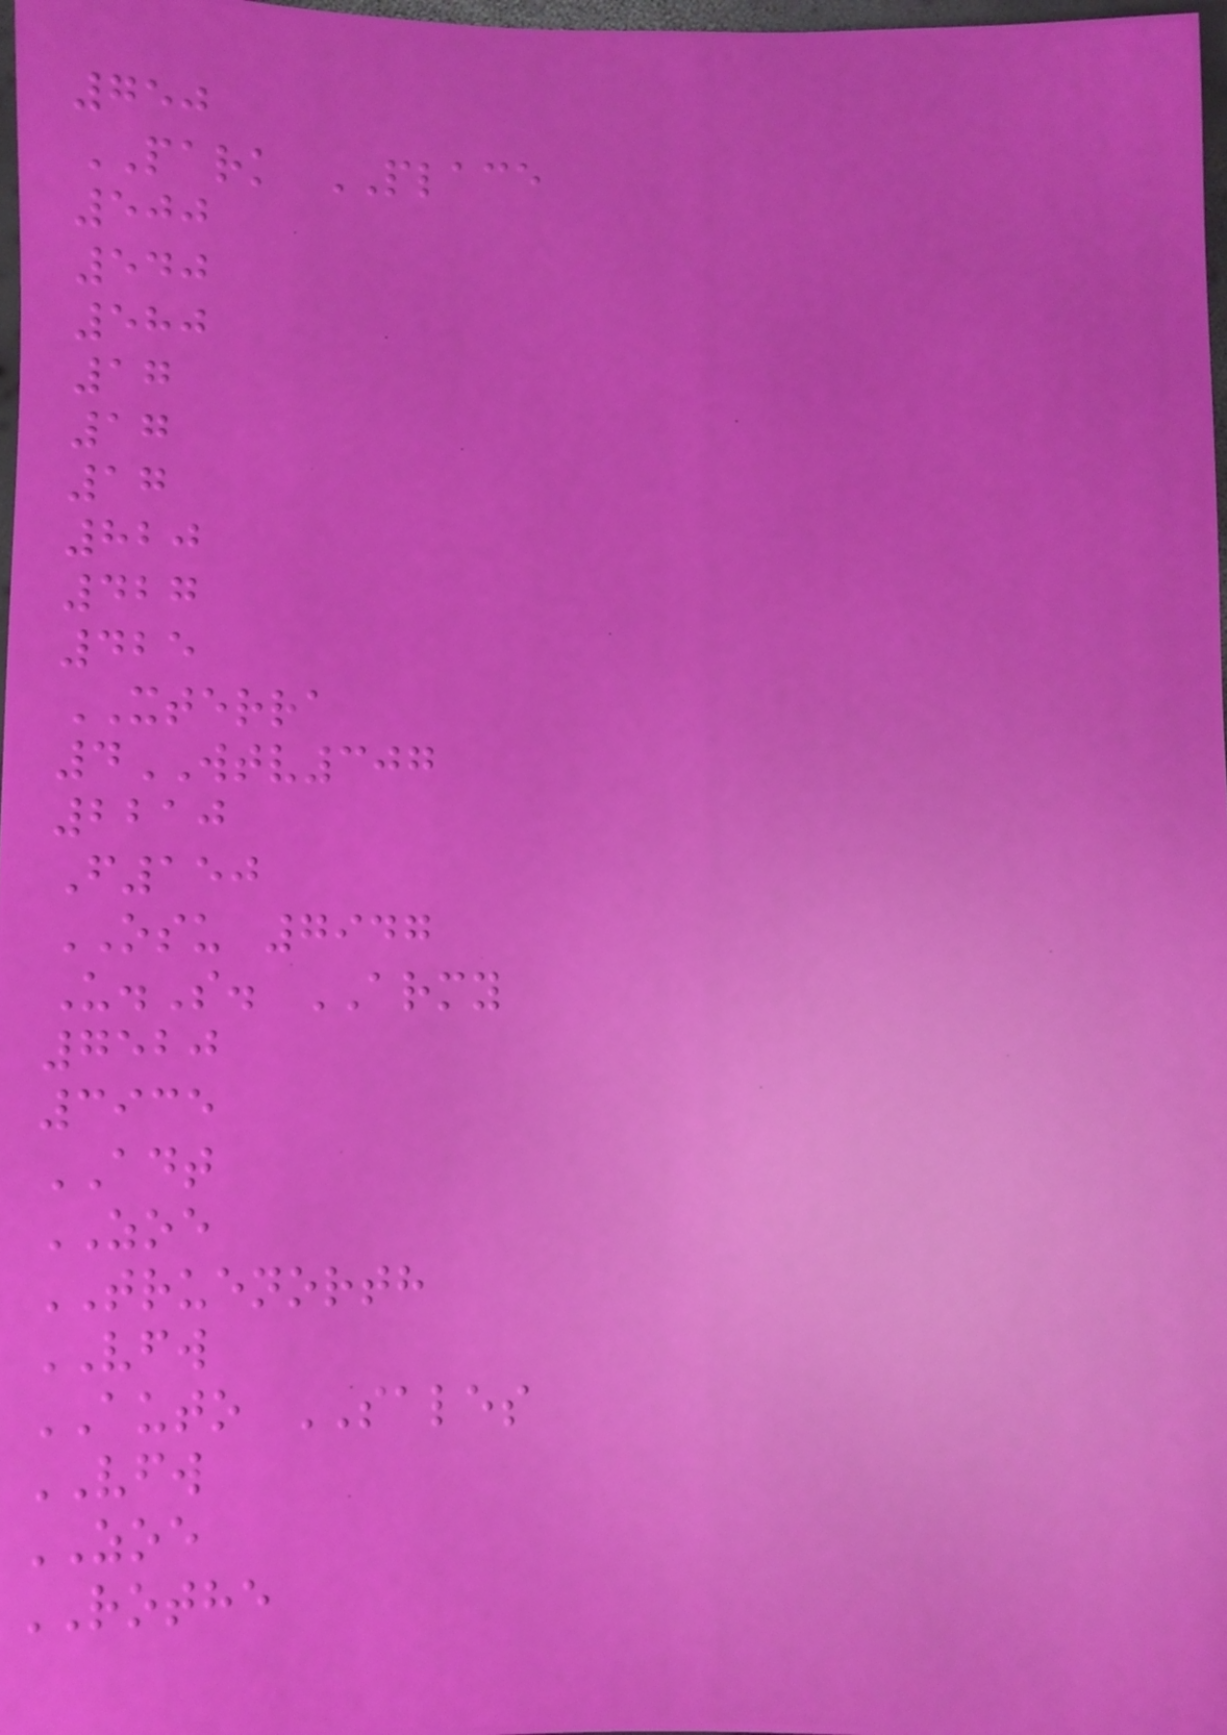750
PARK PLACE
500
540
580
17
17
17
820
427
425
XTERRA
4WTV307
2210
F150
OSU 7947
U.S. ARMY
7520
3935
ADT
ZOE
TRUENORTH
VFW
AUTO SALES
VFW
ZOE
ROTHE
